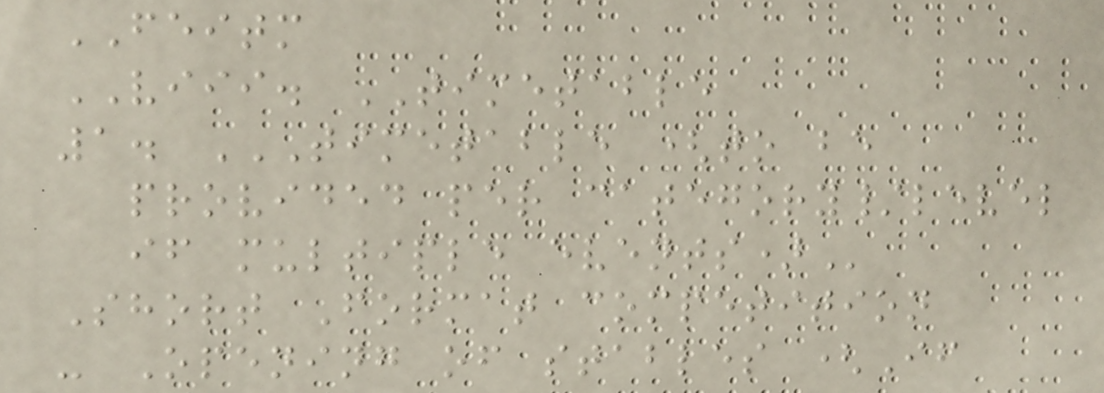FEITM
VIII. TIMETABLE
1. TIMETABLE (TO BE
PROVIDED PER CATEGORY/LEVEL
IF MULTIPLE EVENTS)
Short Format competition
- Opening of stables (If
